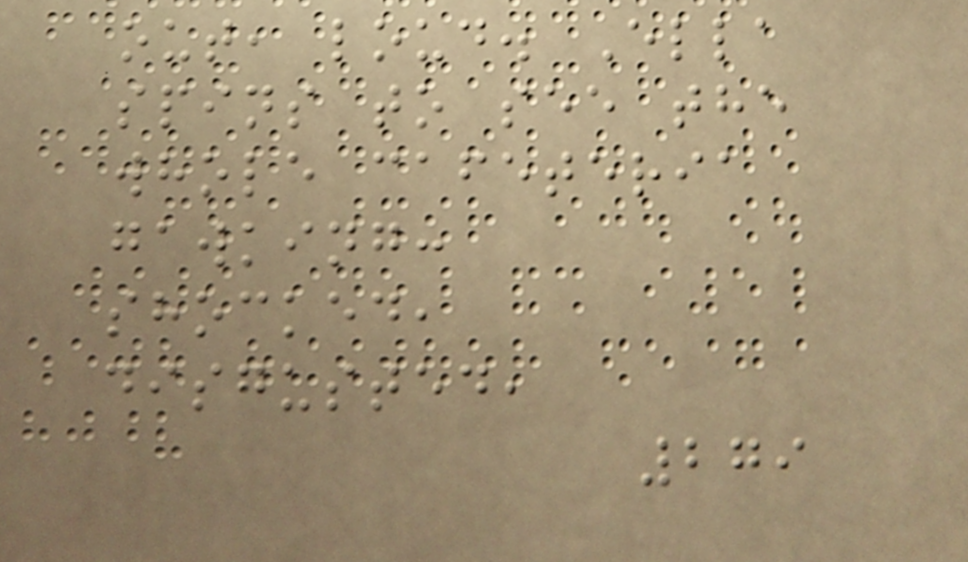out, loud. Ella
spins to see the
whole cafeteria
gawking:
shocked,
disgusted,
279
